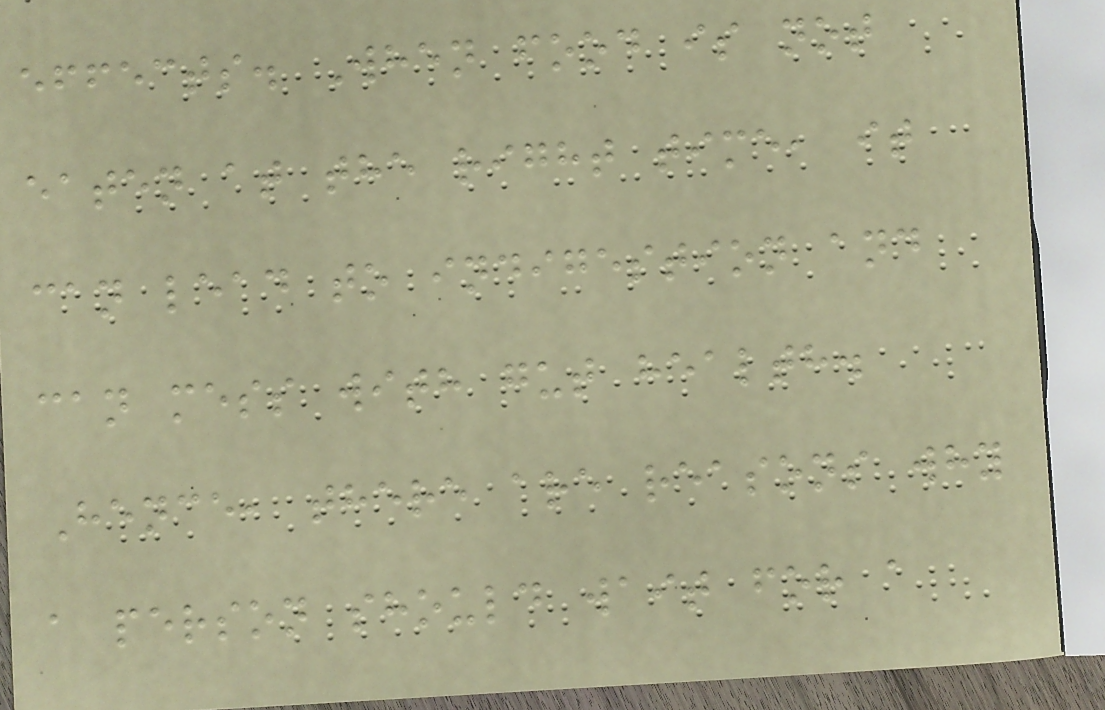effects. When food is not
eaten at the right time, it
can lead to indigestion and
can mess with gut health.
Hence, there are reasons why
a person should wait for a
